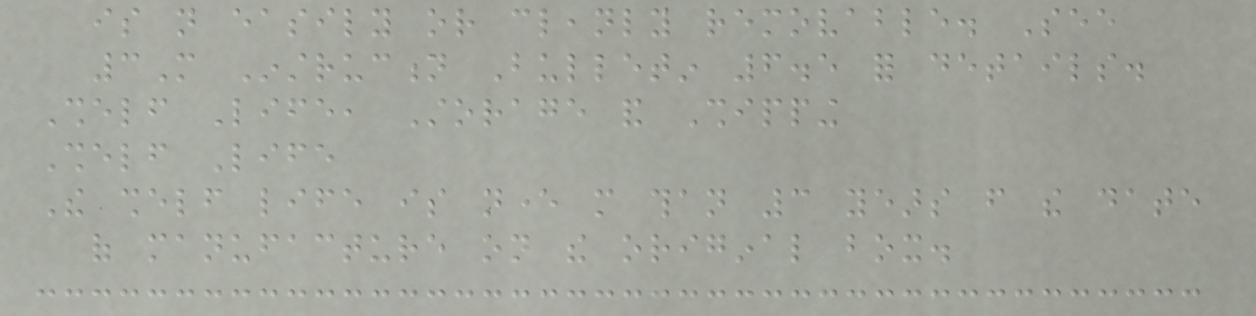is not easily or cleanly removable. See
3M Instruction Bulletin 6.5 for details.
Shelf Life, Storage and Shipping
Shelf Life
The shelf life is never more than 3 years from the date
of manufacture on the original box.
